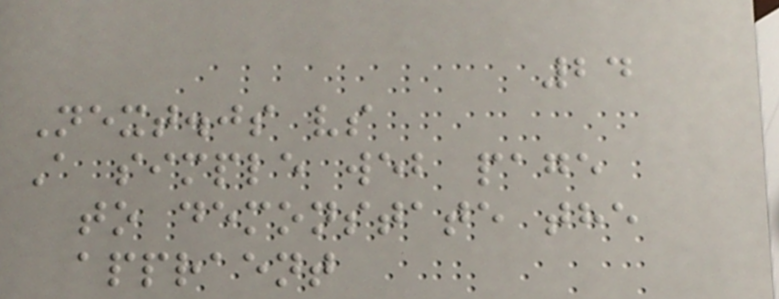24
Next.js vs
A simple web page
to demonstate the
appraent
